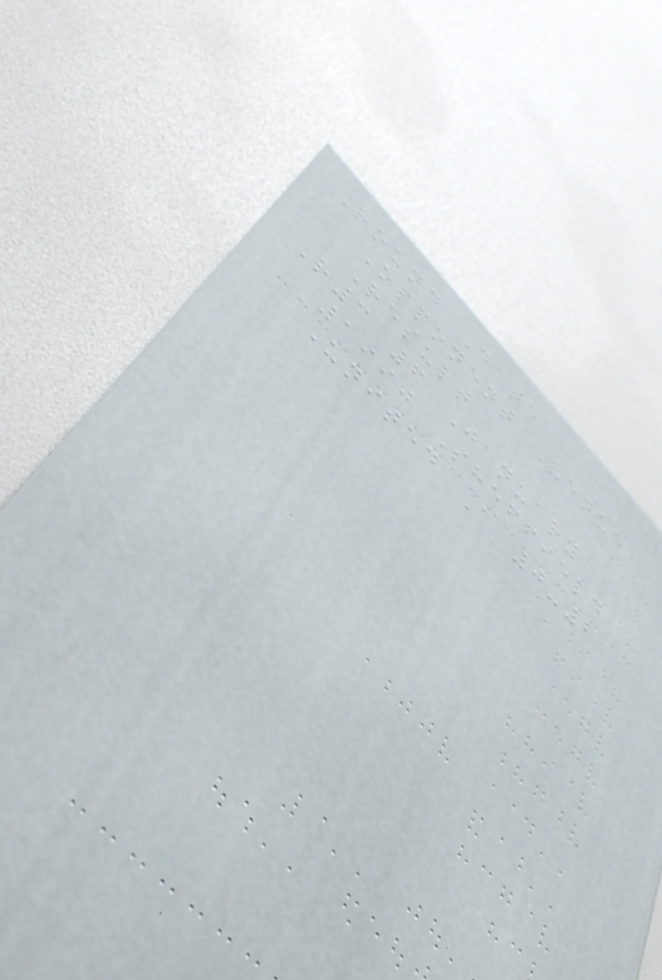Round Date
Opponent Venue
Result
R3 6 January
1990 Sheffield
United A 0-2
